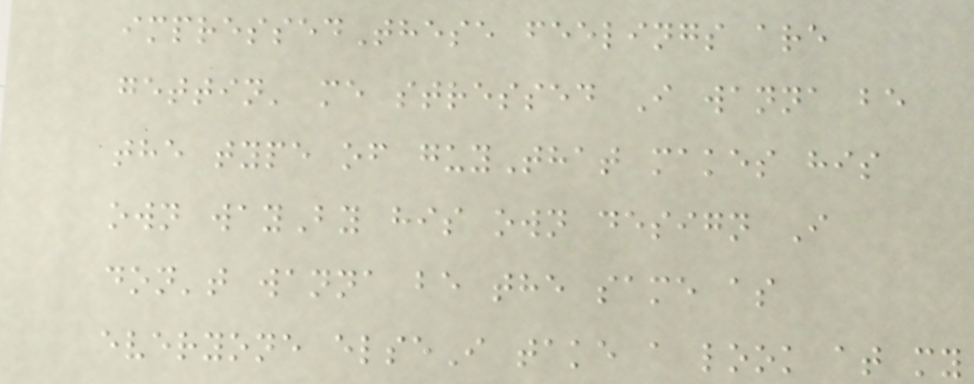impressedThese feelings are
gettin' me stressed I wanna be
the type of guyThat makes his
own wayBy his own design I
don't wanna be the same as
everyone elseI take a look at my
